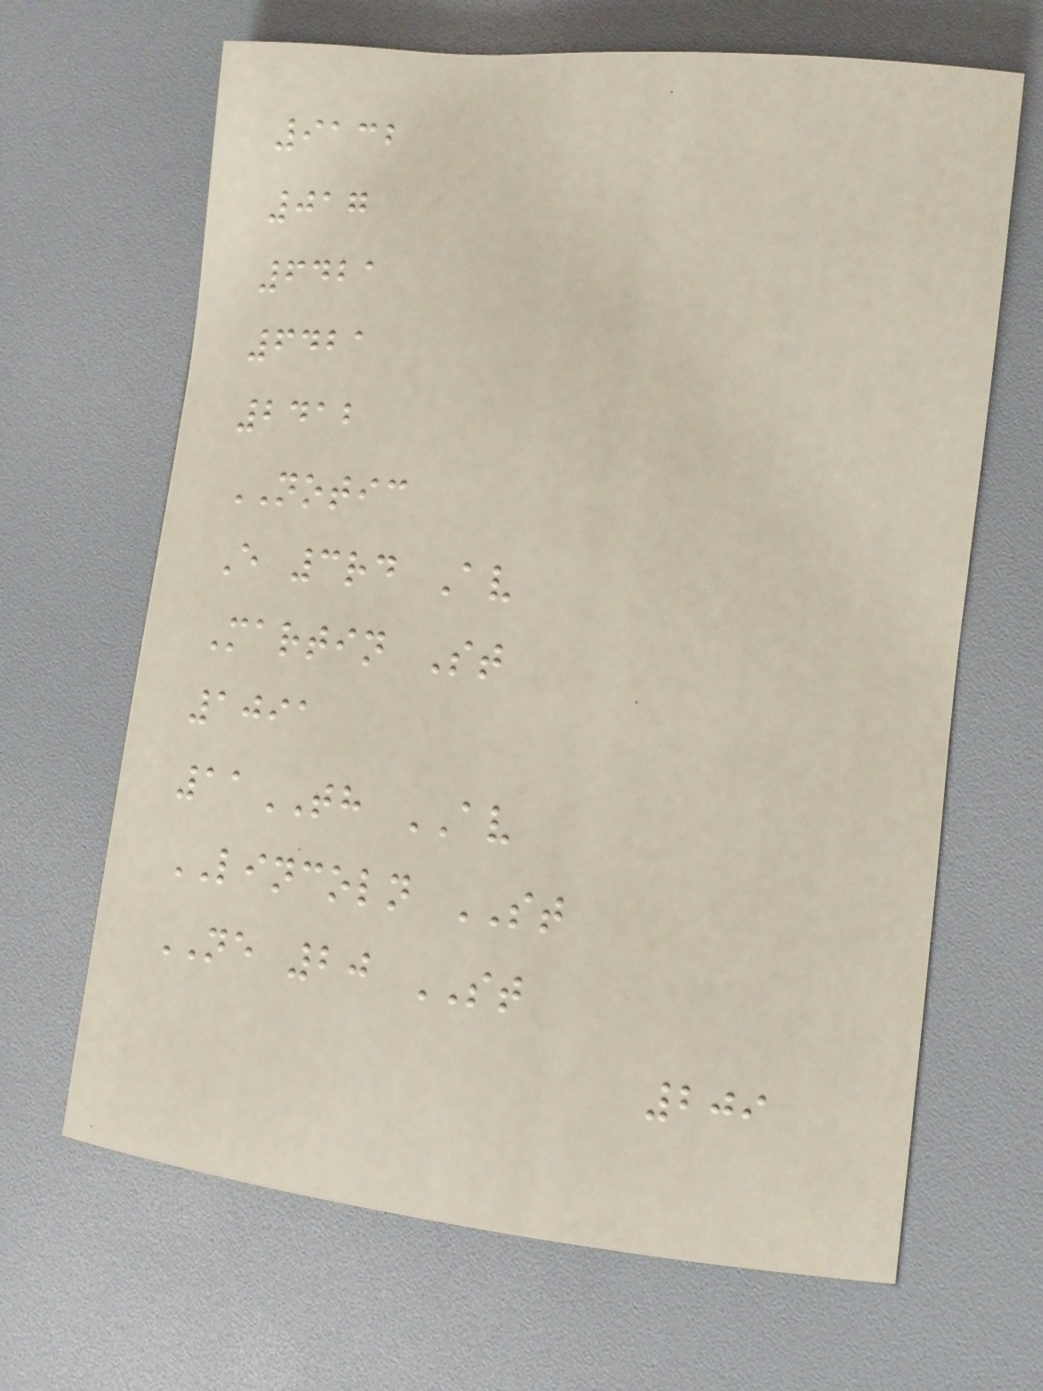9132
017
6421
6421
2412
NOTIC
E 3rd Av
Martin St
1091
11TH AV
LINCOLN ST
NE 20 ST
209
